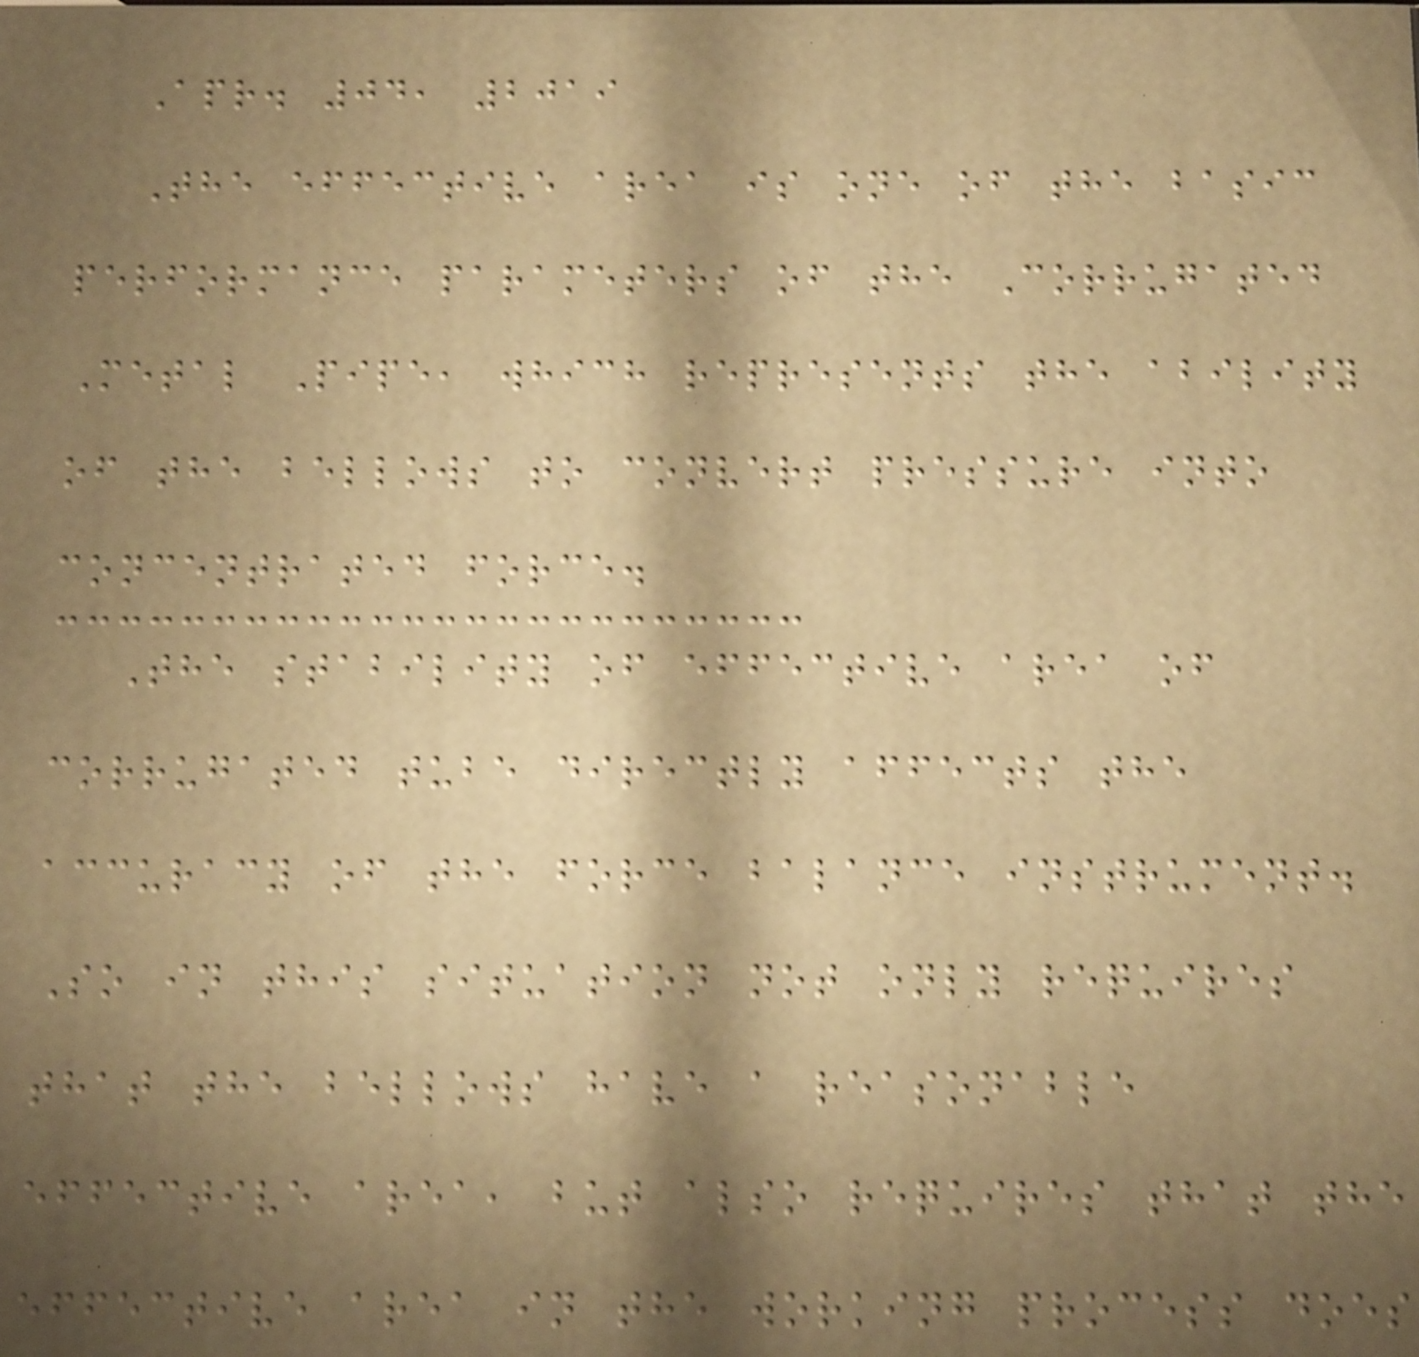Apr. 04, 2019
The effective area is one of the basic
performance parameters of the Corrugated
Metal Pipe, which represents the ability
of the bellows to convert pressure into
concentrated force.
The stability of effective area of
corrugated tube directly affects the
accuracy of the force balance instrument.
So in this situation not only requires
that the bellows have a reasonable
effective area, but also requires that the
effective area in the working process does
